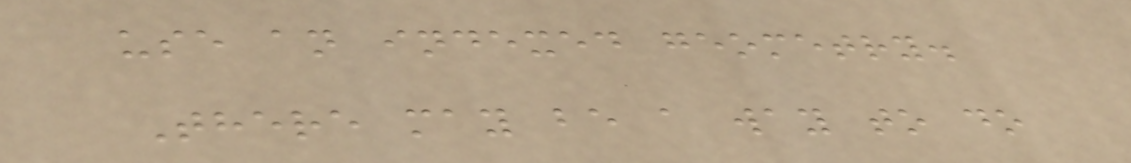use an indexed geometry.
There may be a way to do
